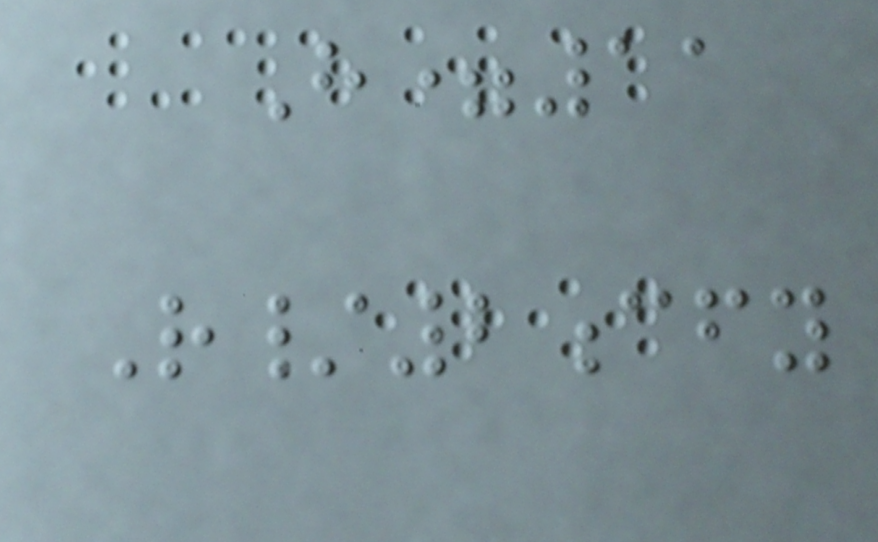H=11
R/2cfy
